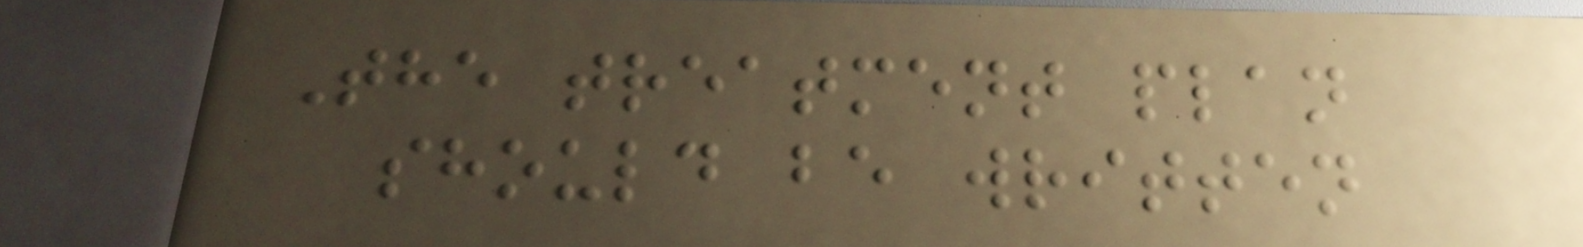The treatment plan
should be written
